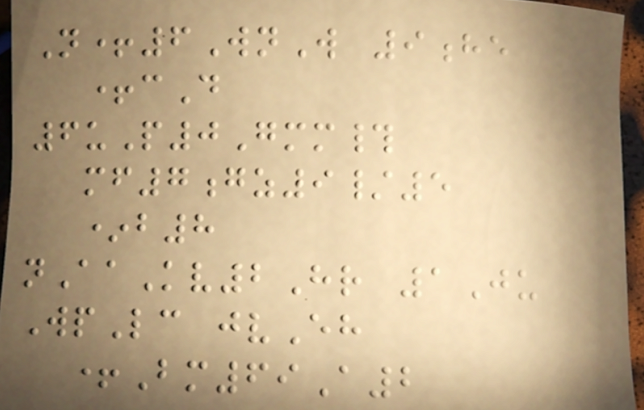N+6WnW 9he
+cD
6uP0Gmm#
mf7gz9/5
*b8
nAaKv2Hr 1Ju
WpLc jvEh
+Bm69A2
